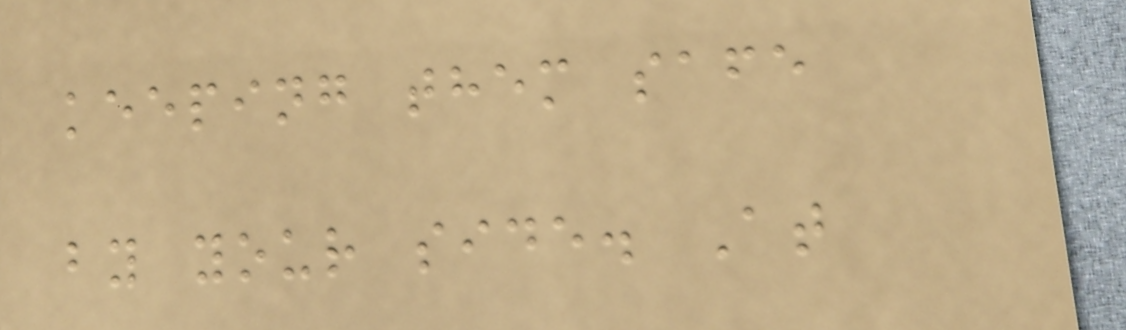keeping them safe
by your side. At
